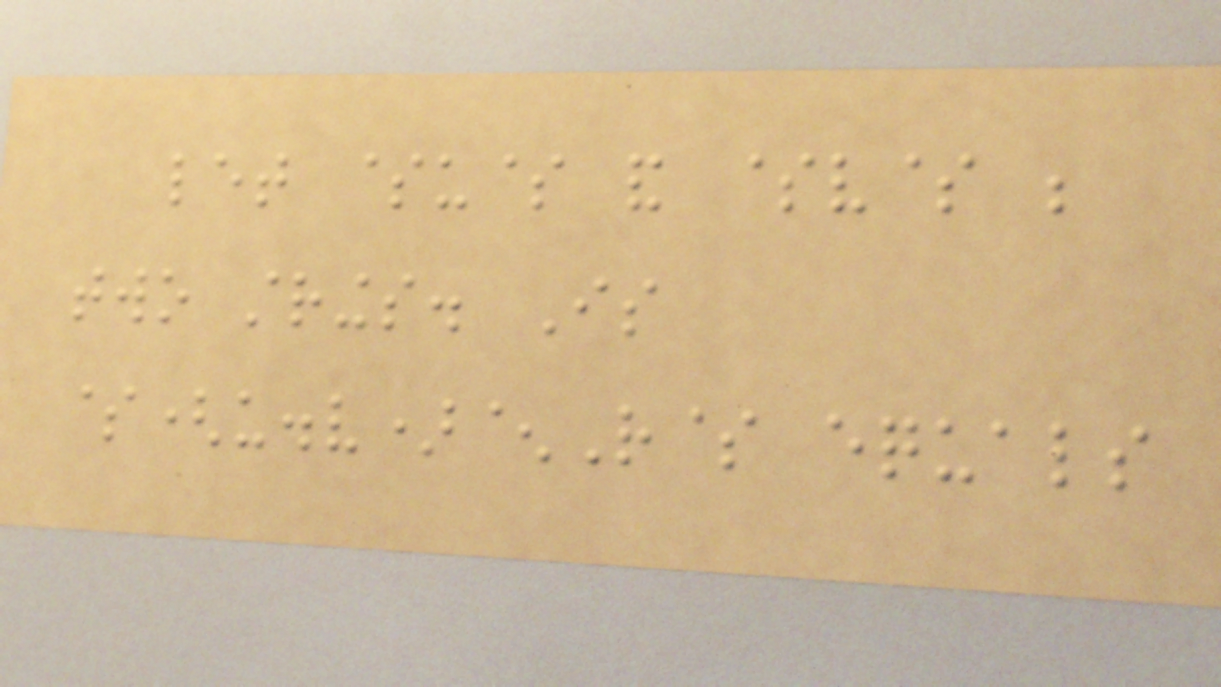let $u$ and $v$ be
two strings. Is
$(u.v)^R$ equals
